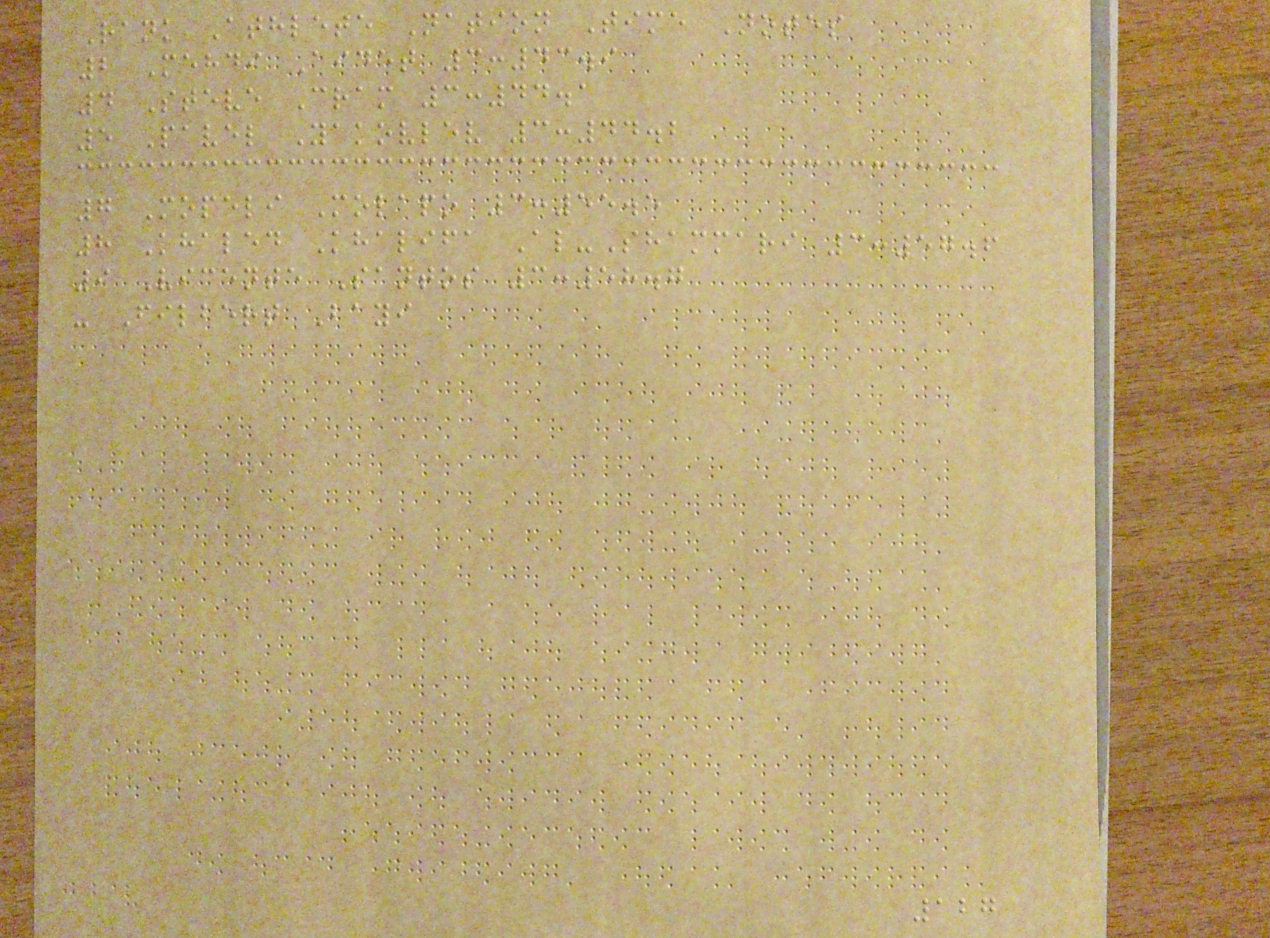Rank Athlete Nation Time Notes
2 Mehdi Aidet 3:43.9
4 Steve Cram 3:44.1
5 Pavel Yakovlev 3:44.2
7 Mopeli Molapo 3:55.5
8 Khaled Khalifa Al-Shammari 3:57.6
9 Vicente Santos 3:58.7
- Filbert Bayi
127
